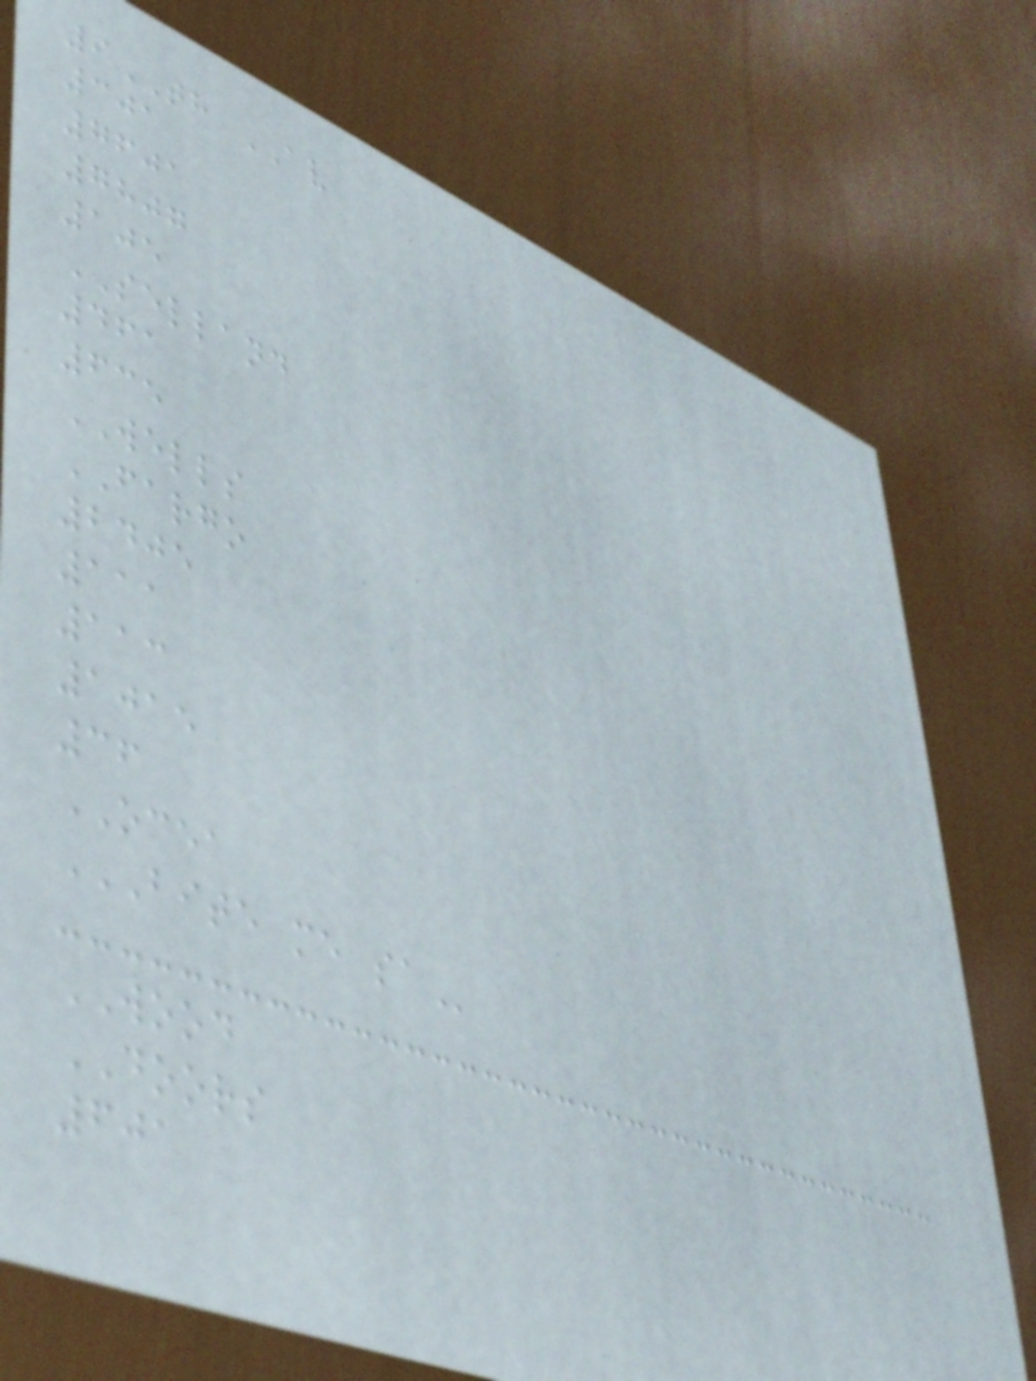9TH AV
301
7601
7807
105
SELLAND
461
635
WELLS
FARGO
2405
111
113
1015
36
OCEA
BITE ME SA
WOOD
DOORS
601
